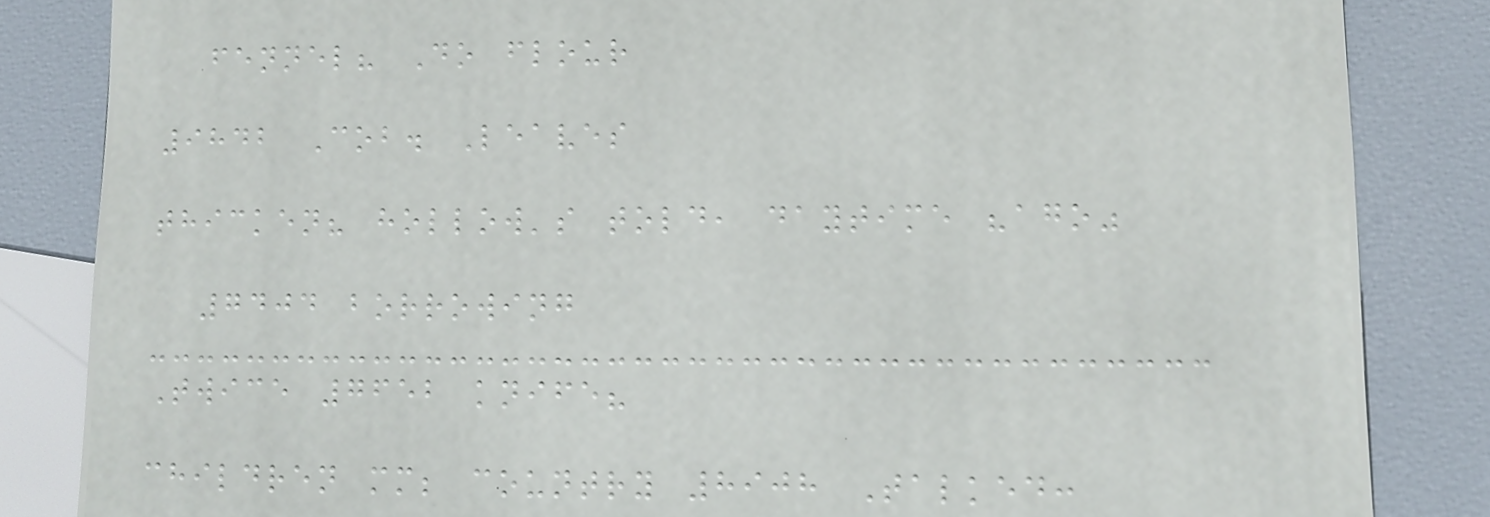fennel? Do flour
9842 Cob. Leaves
thicken? hollow's told, daytime "ago"
7404 borrowing
Twice 7652 knife?
children mm; country 8908 Talked:
